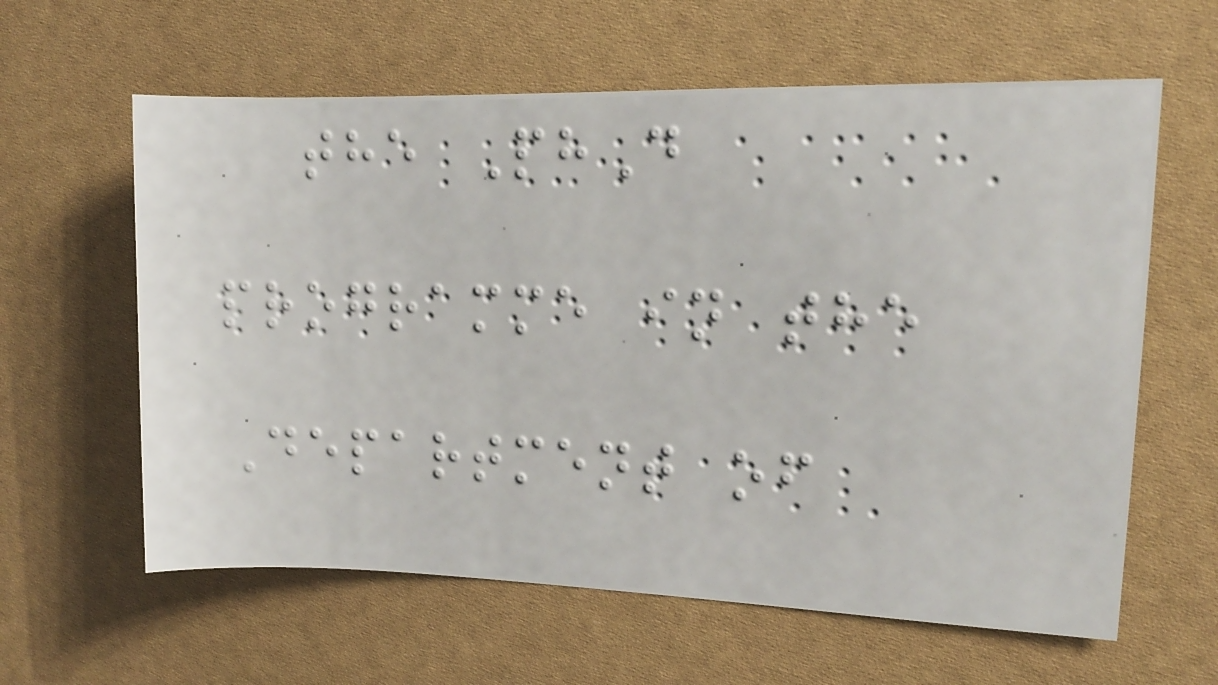the PhD
programme in the
Department of
